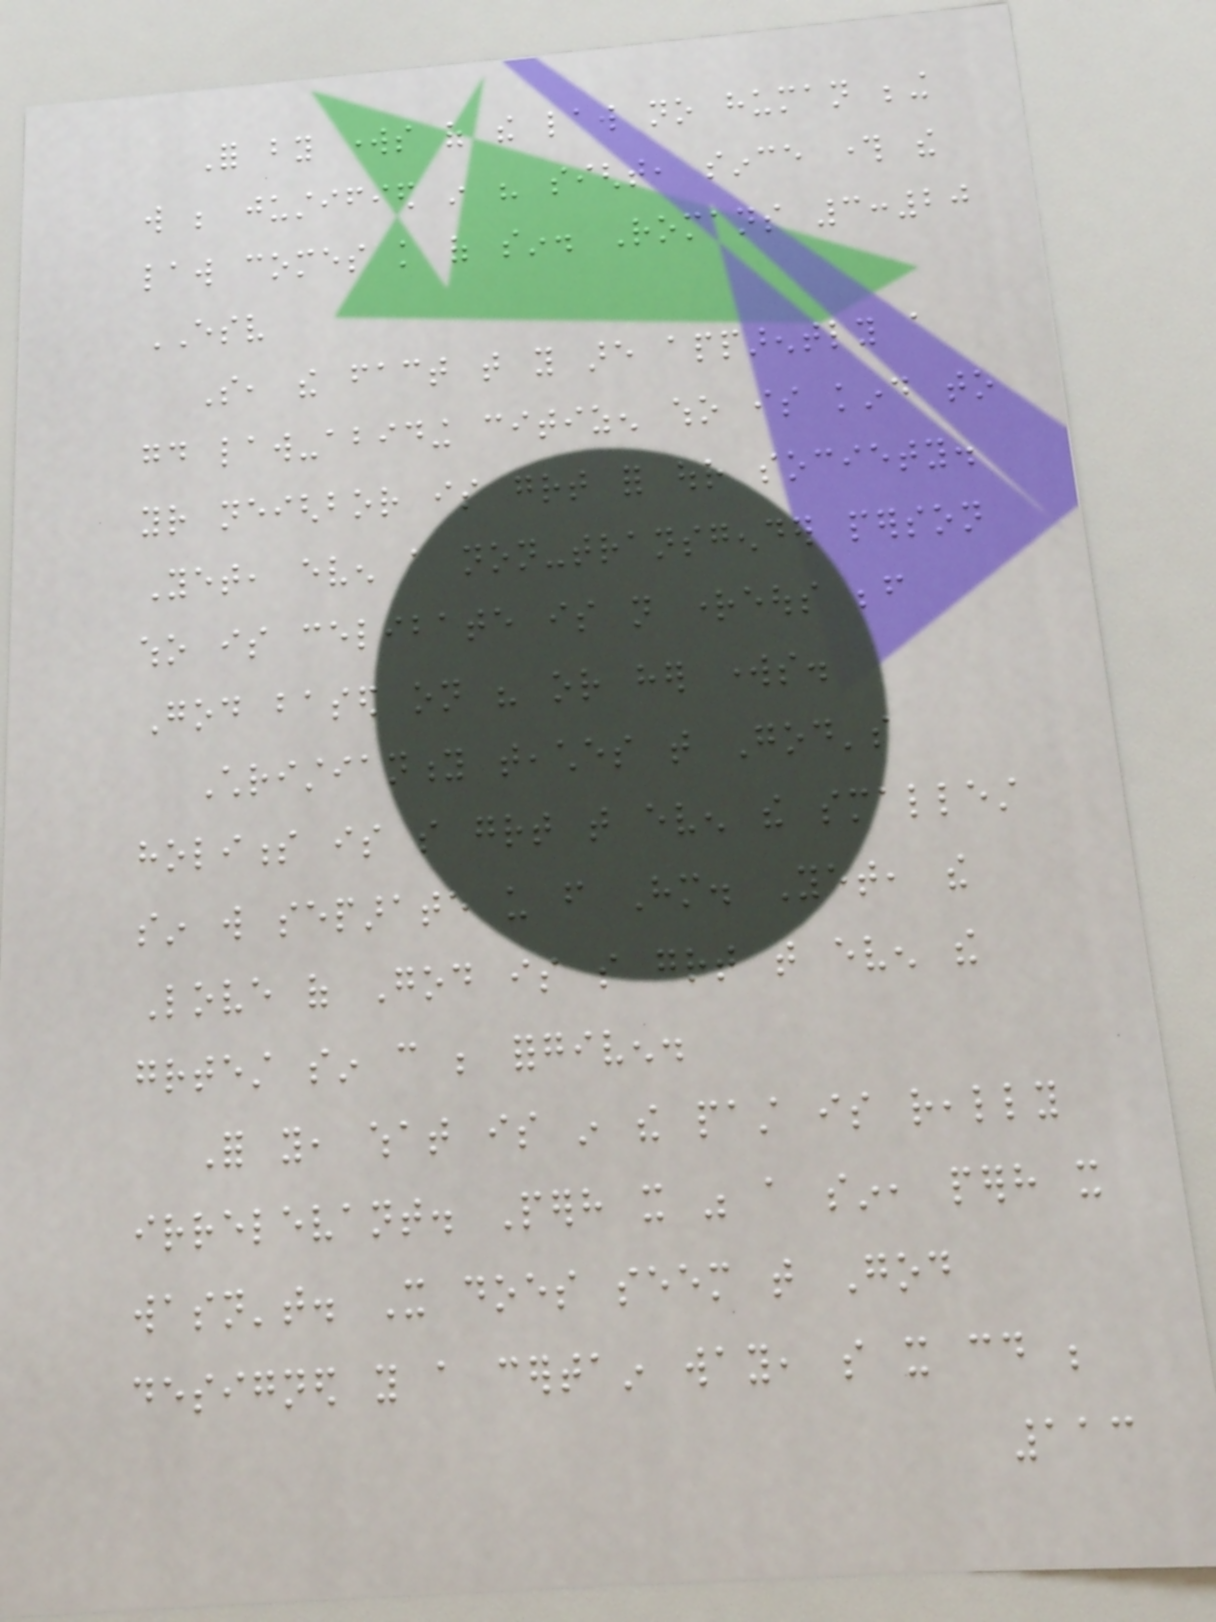For by works of the law no human being
will be justified in his sight, since through the
law comes knowledge of sin. Romans 3:20
ESV
So, the fact that you are apparently a
good law-abiding citizen who is kind to
your neighbor is great for our society.
Yet, even a non-transgender person
who is celibate is not righteous before
God based on his or her works.
Christianity teaches that God's
holiness is so great that even the smallest
sin will separate us from Him. Yet, the
Love of God is so great that even the
greatest sin can be forgiven.
For you, what is in the past is really
irrelevant. Perhaps it was a sin, perhaps it
wasn't. It does seem that God
designed you a certain way, so it could be
113
